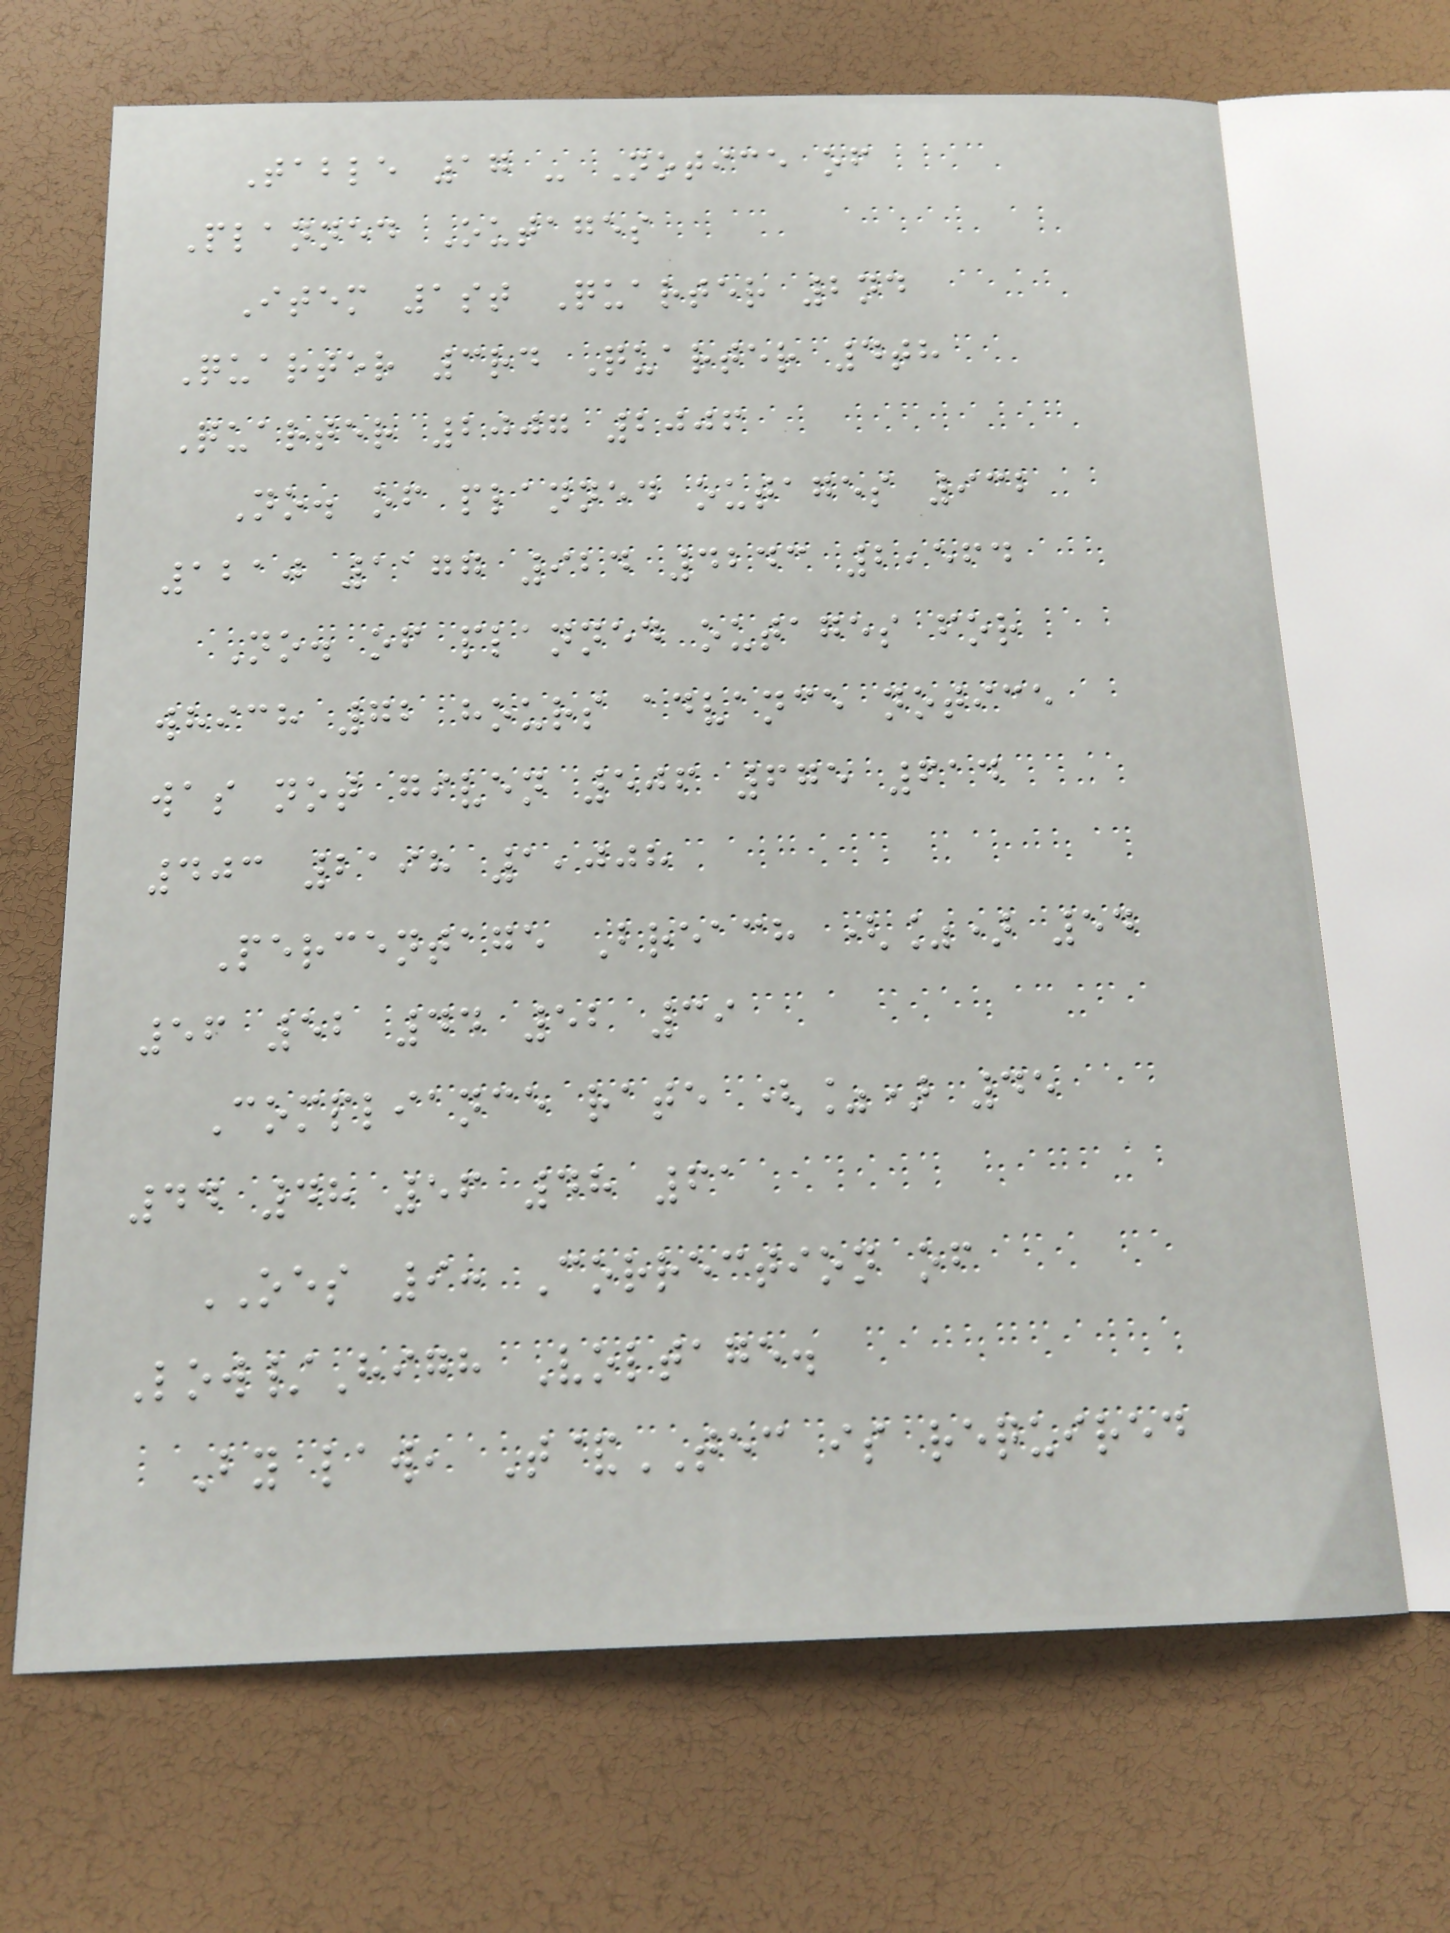Table 17 - Notice of
Planned Outages
Item 1st Quarter 2nd
Quarter 3rd Quarter 4th
Quarter 2007 2006
No. of planned outages 932
1210 1177 924 4243 2,564
No. of planned outages for
which 72 hours advance notice
was not given 506 675 614
403 2198 1,008
Percentage Breach (%) 54
56 52 44 52 39
Compliance rate (%) 45
44 48 56 48 61
OES 9: Correction of
Low/High Voltage.
By law, T&TEC is required
